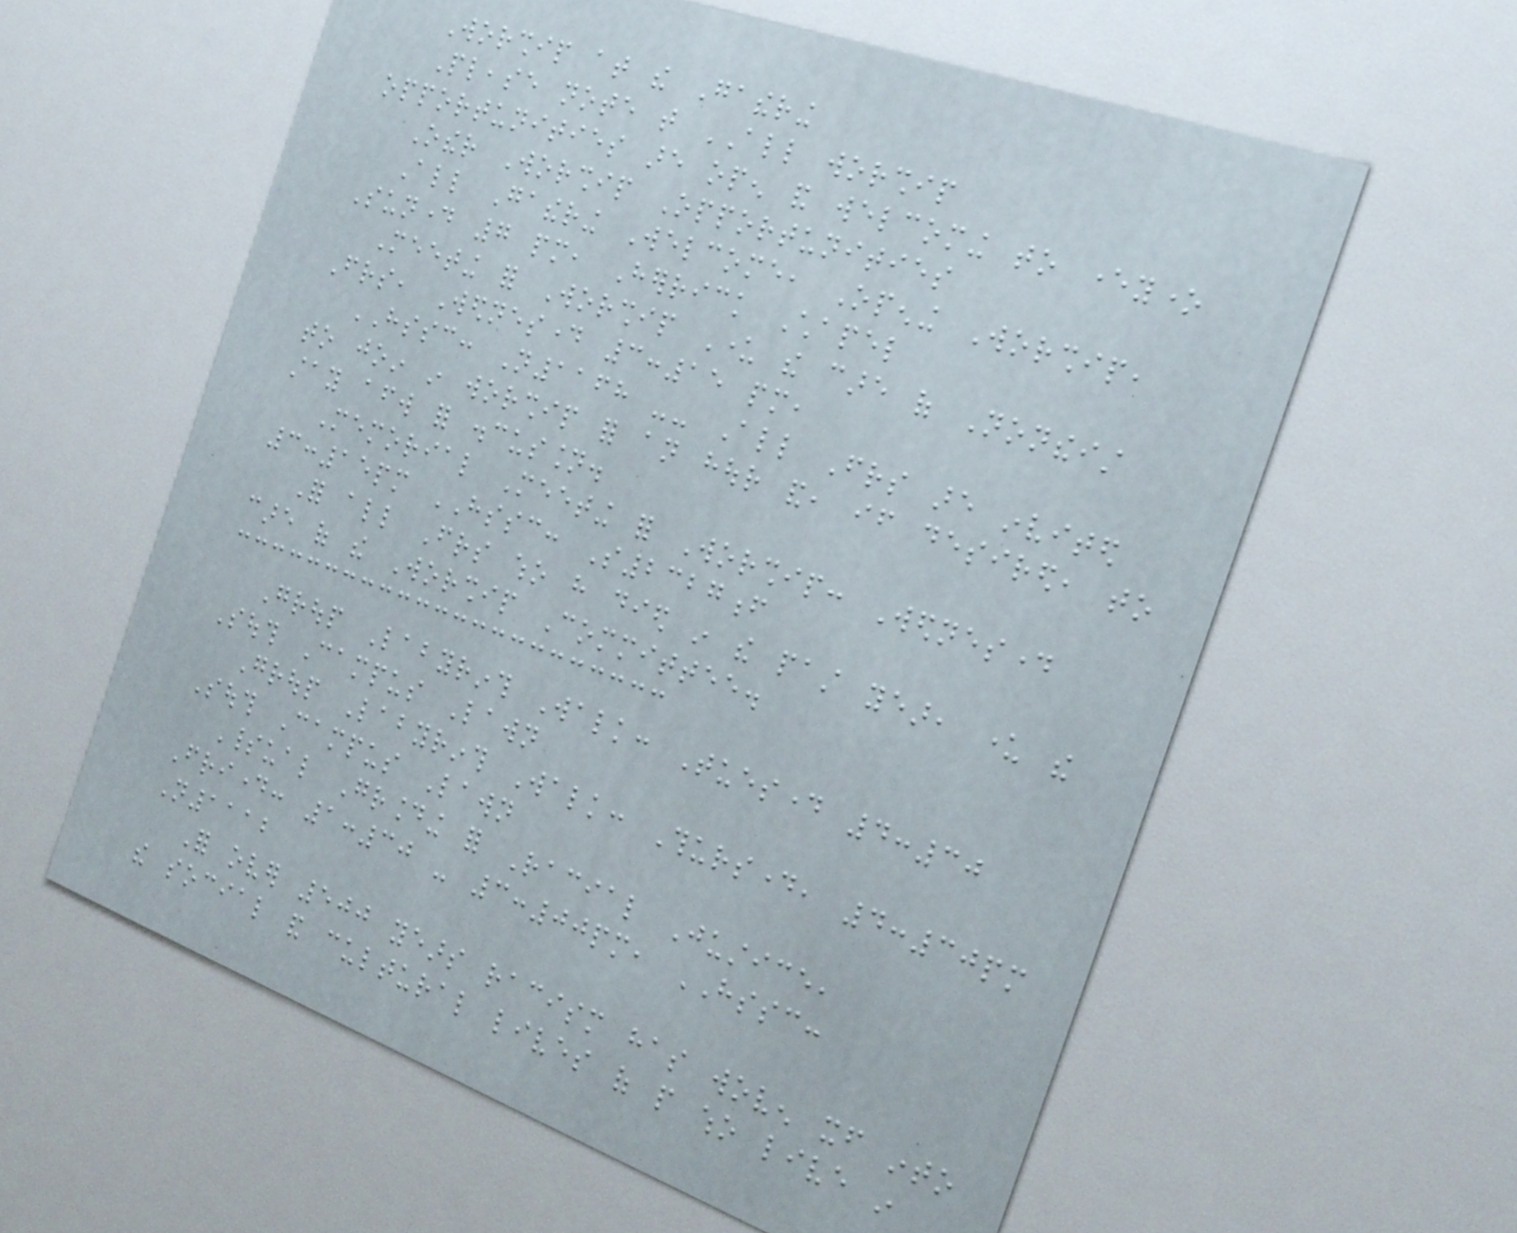Worship at the Gathering
Please note that ALL worship
opportunities are open and welcoming to everyone
Other Worship Opportunities
All Gathering Welcome, Opening Worship,
Sunday 7 pm, Herrick Chapel
Meeting for Worship Under the care of Nontheist
Friends, Wednesday 3:15 pm,
HSSC: N1168 -- All Friends are invited
to join in worship for an hour and, if desired, to
stay afterward for discussion.
Memorial Meeting for Worship: Wednesday
3:15pm HSSC: S2327f
For all Friends who have died in the past year, under the
care of the Worship Committee.
Group Labyrinth Walk: Tuesday 4:30
South Campus Lawn
Group Labyrinth Walk: Thursday, 4:30pm
South Campus Lawn
Spiritual Grounding for Racial Justice,
Friday: 1:30 - 3:00pm, HSSC:
N1112
For over 500 years racism has woven itself into
the social and cultural lives of people who live in
